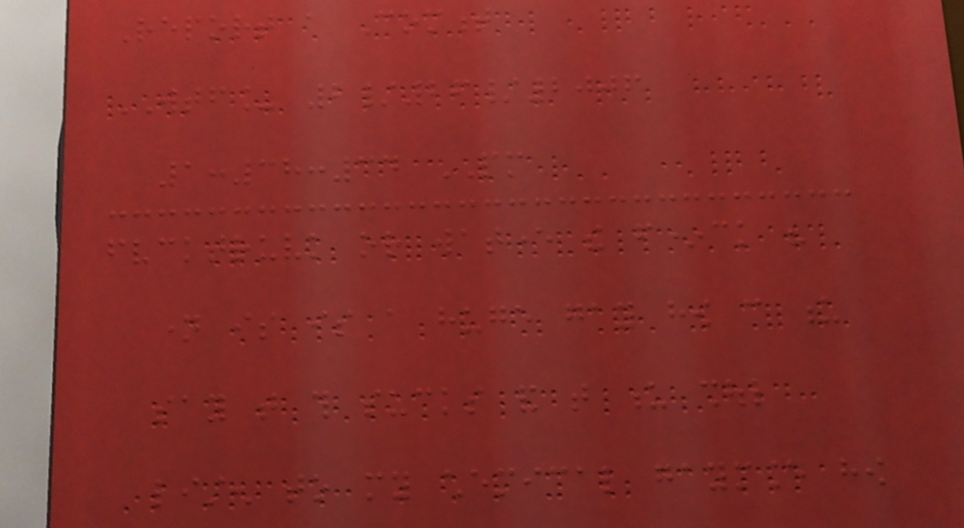Report a Comment
WTF_ 2/26/2006
1:38:34 PM
fvcktruvk or watever the f*ck his
name is is a huge gay how can u
say that this sucks and that u shoul
listen to my chemical gaymance how
